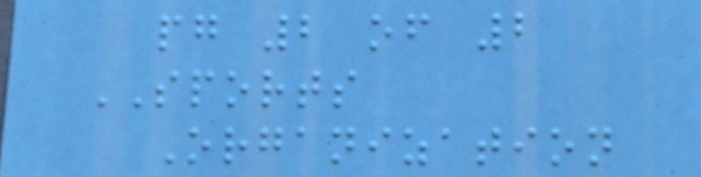pg 2 of 2
SPORTS
Organization
